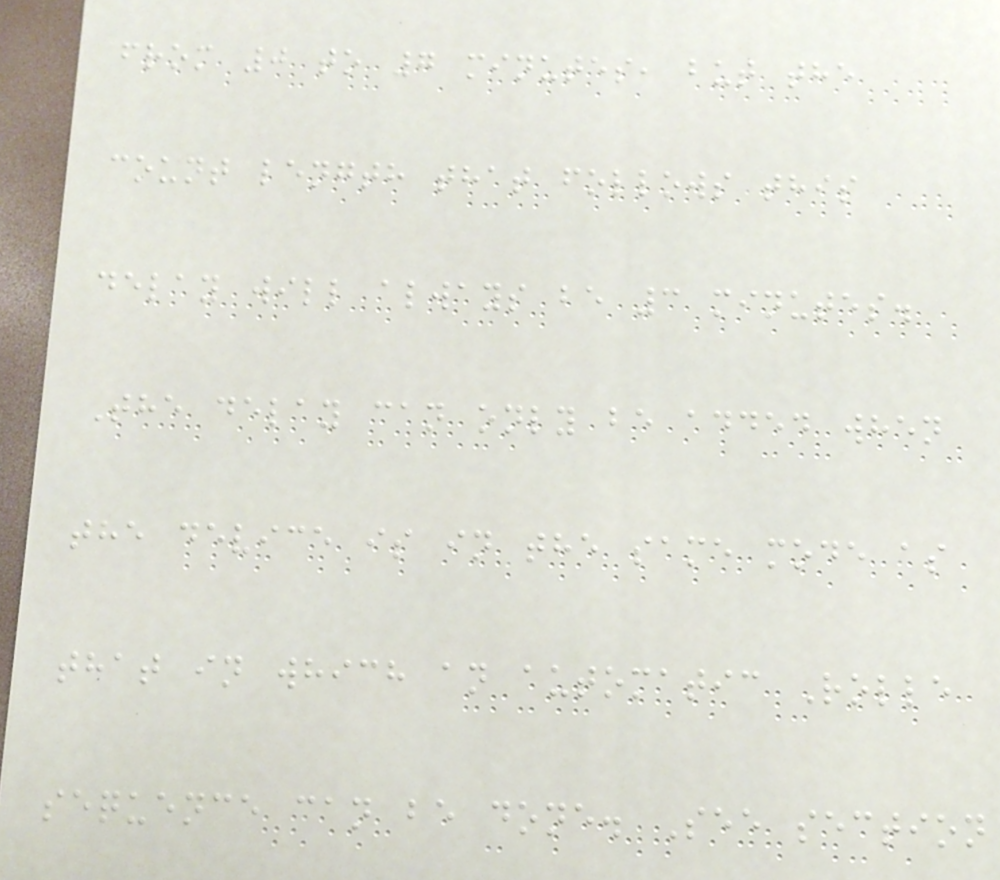from 0 to 7 minutes, but the
count length that follows this
delay will always be 3 minutes.
The delay can only be added when
the device is in the same mode as
that in which an automatic Rolle
sequence can be done. See section
